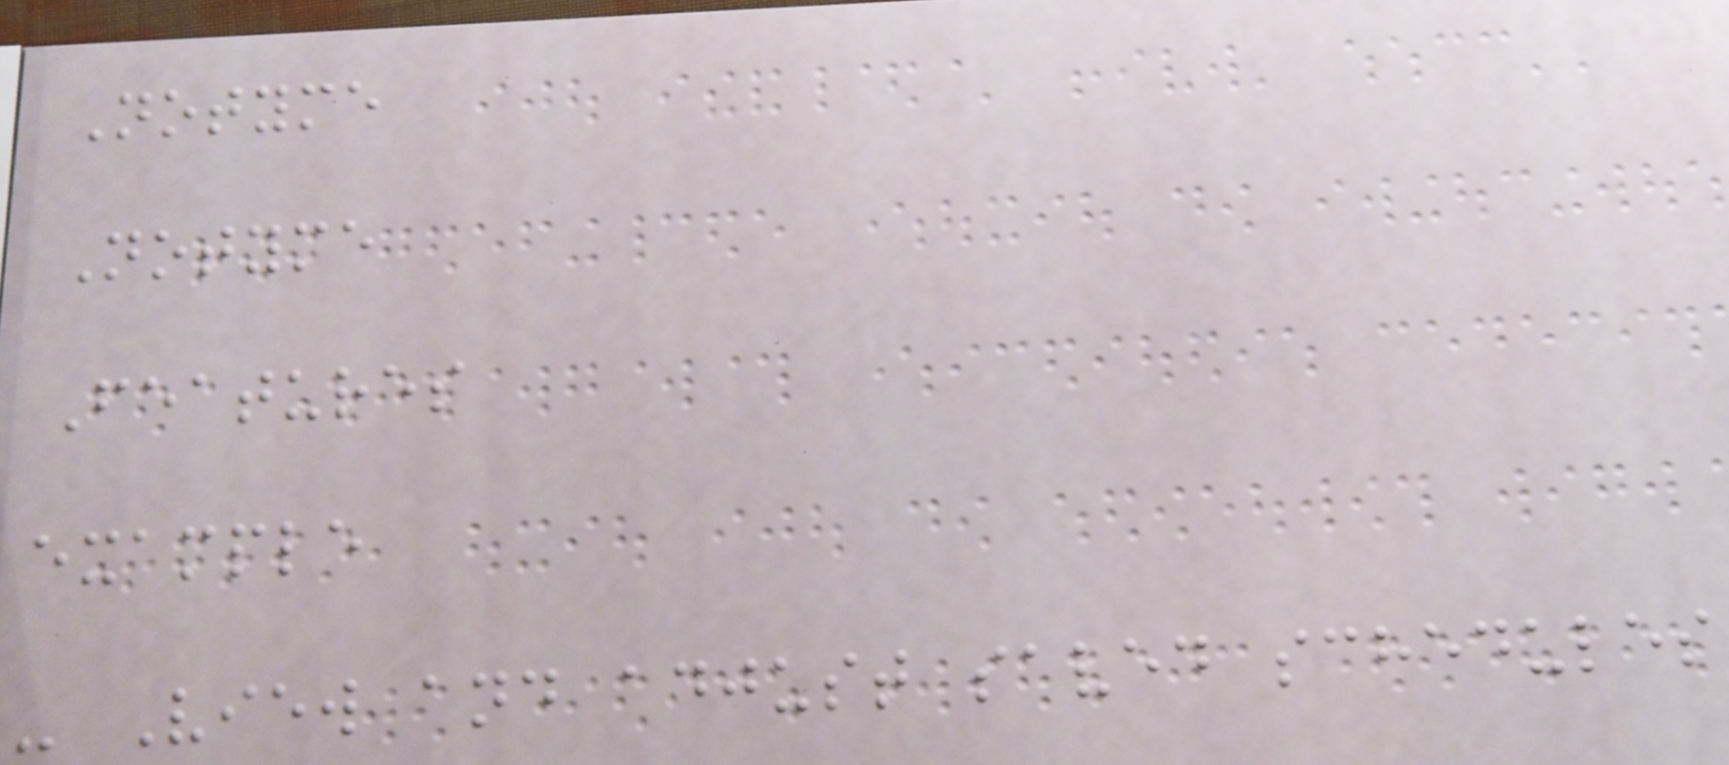Notyme
Notyme
Features
example
- View and adjust saved schedules
